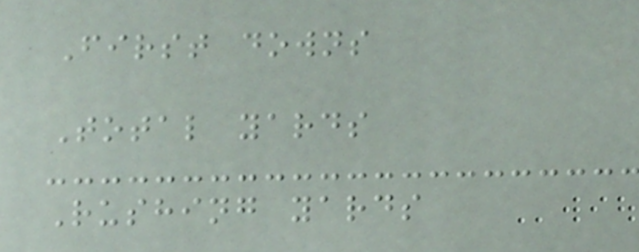First downs
Total yards
Rushing yards
